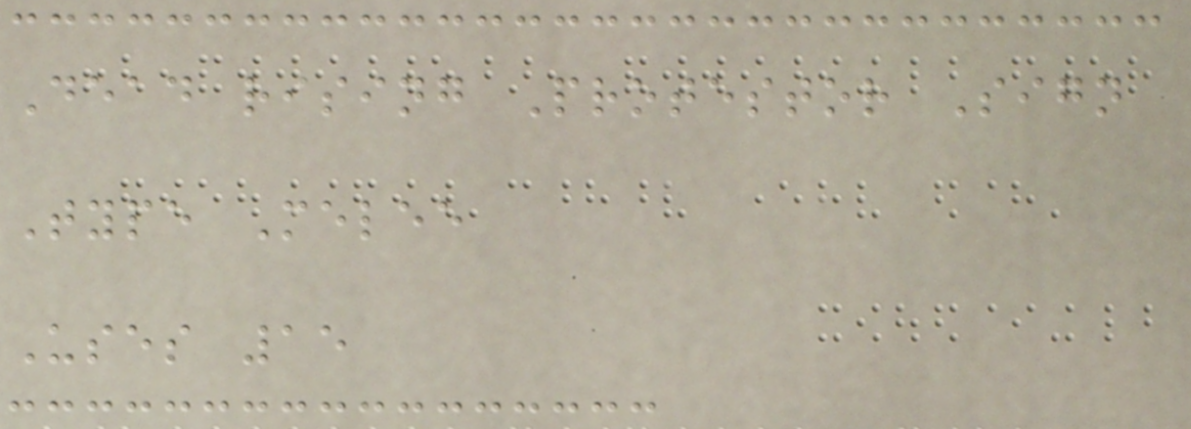Dead rising Protestor Sign
Type Melee
Uses 15
